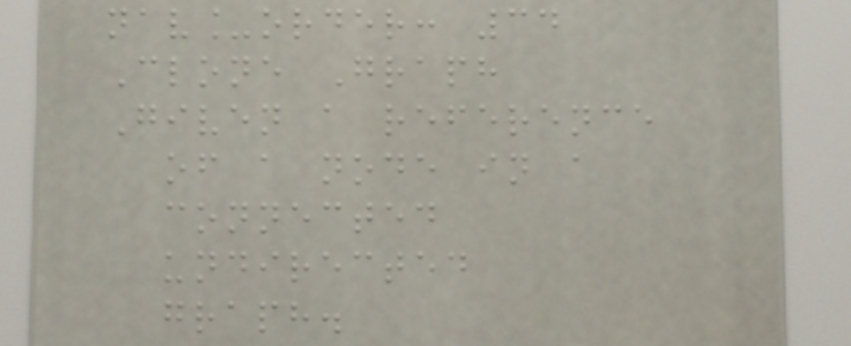nav_order: 34
Clone Graph
Given a reference
of a node in a
connected
undirected
graph.
